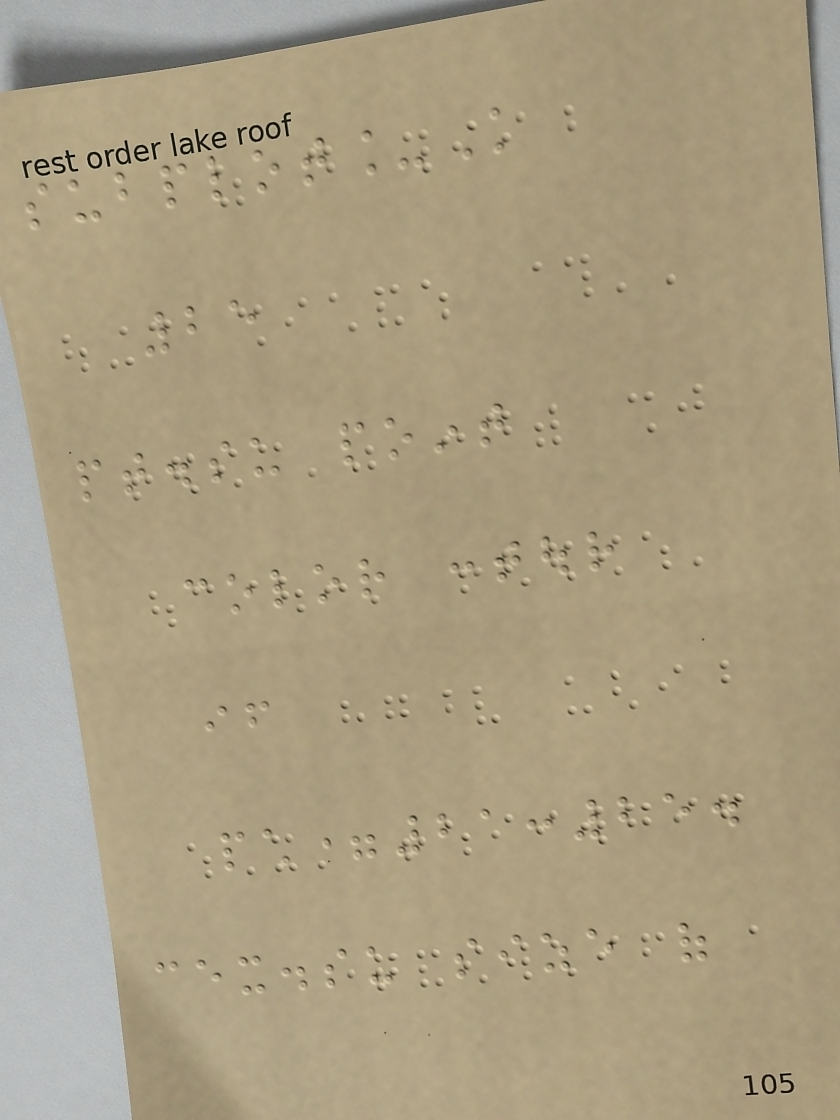subplot_K
25
pt.su point
color contour
if
pch=21:25.
cex.su size of
